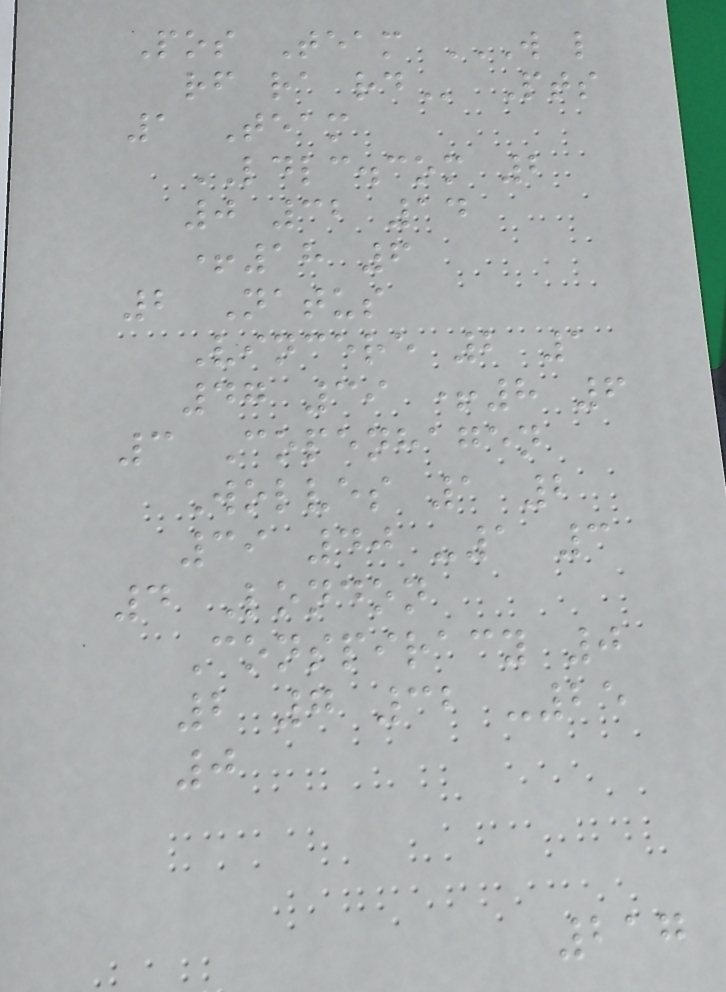Pos Team W L
RF RA RD Pts
1 Team
LDLC.com 2
0 32 14
+18 6
2 Natus
Vincere 2 1
47 39 +8 6
3 Copenhagen
Wolves 1 2
39 40 -1 3
4 London
Conspiracy 0
2 7 32 -25
0
217
